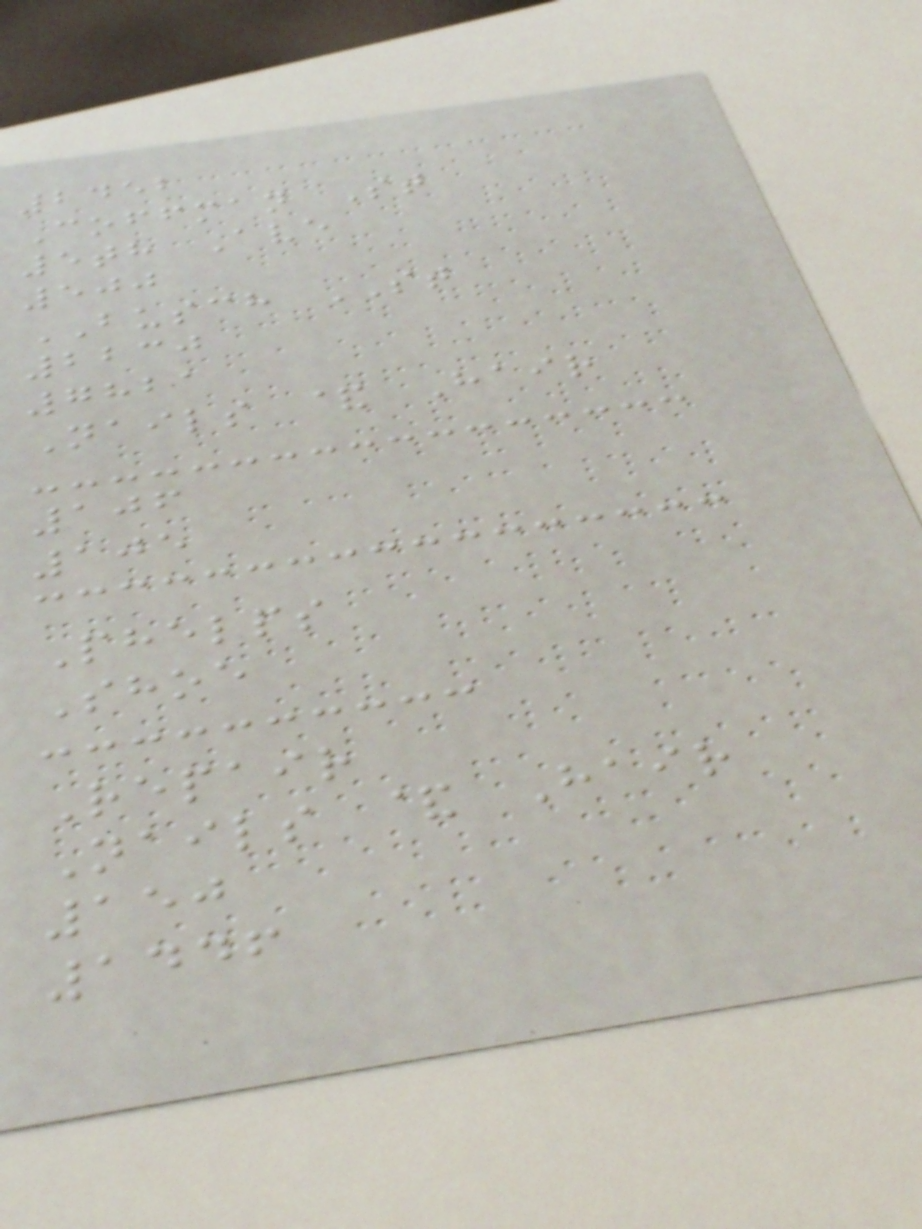2452
Coffman St
5th Ave
500
BUSCH ST
2230
7821
Nails & Hair
106
105
Phelps
Shoe
Repair
Nails & Hair
150
1446
